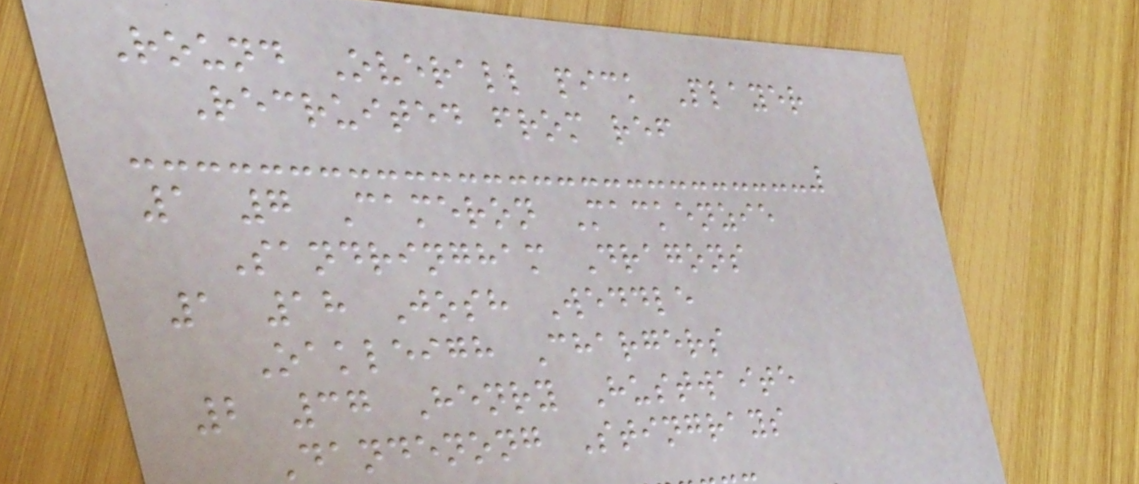Round Overall pick Player
Recruited from ref
1 7 Cameron Mackenzie
Sandringham Dragons
1 18 Josh Weddle
Oakleigh Chargers
2 37 Henry Hustwaite
Dandenong Stingrays
